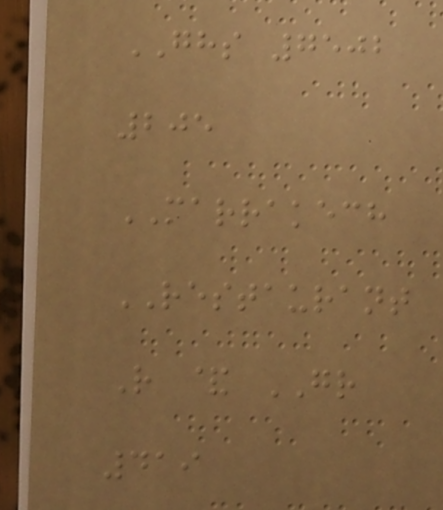GHS 7502
205
MARRAKECH
RESTAURANT
R & GR
419
